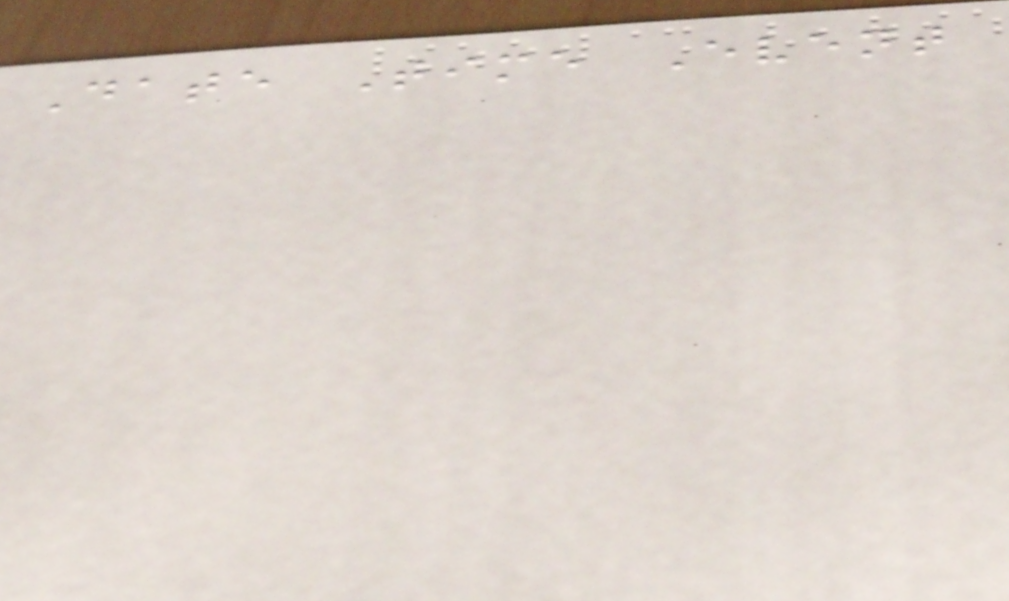Date Time Event
